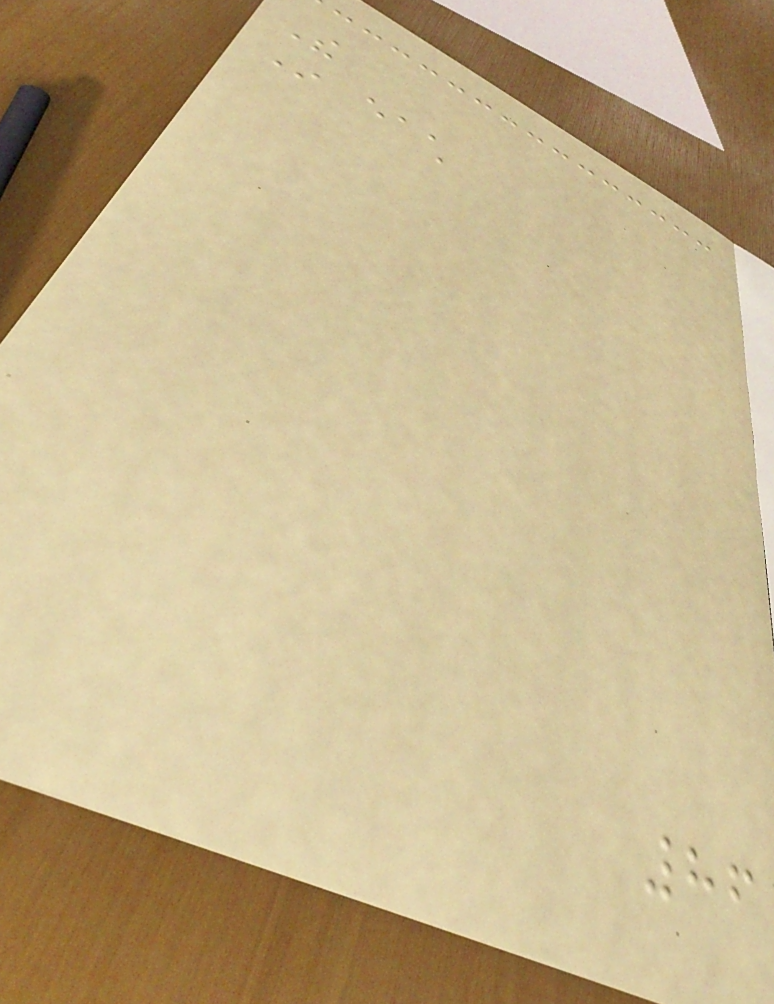The
In each
86
